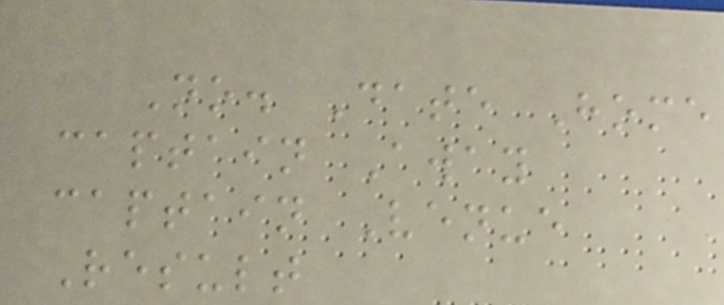No. Date Home
captain Away
captain Venue
Result
